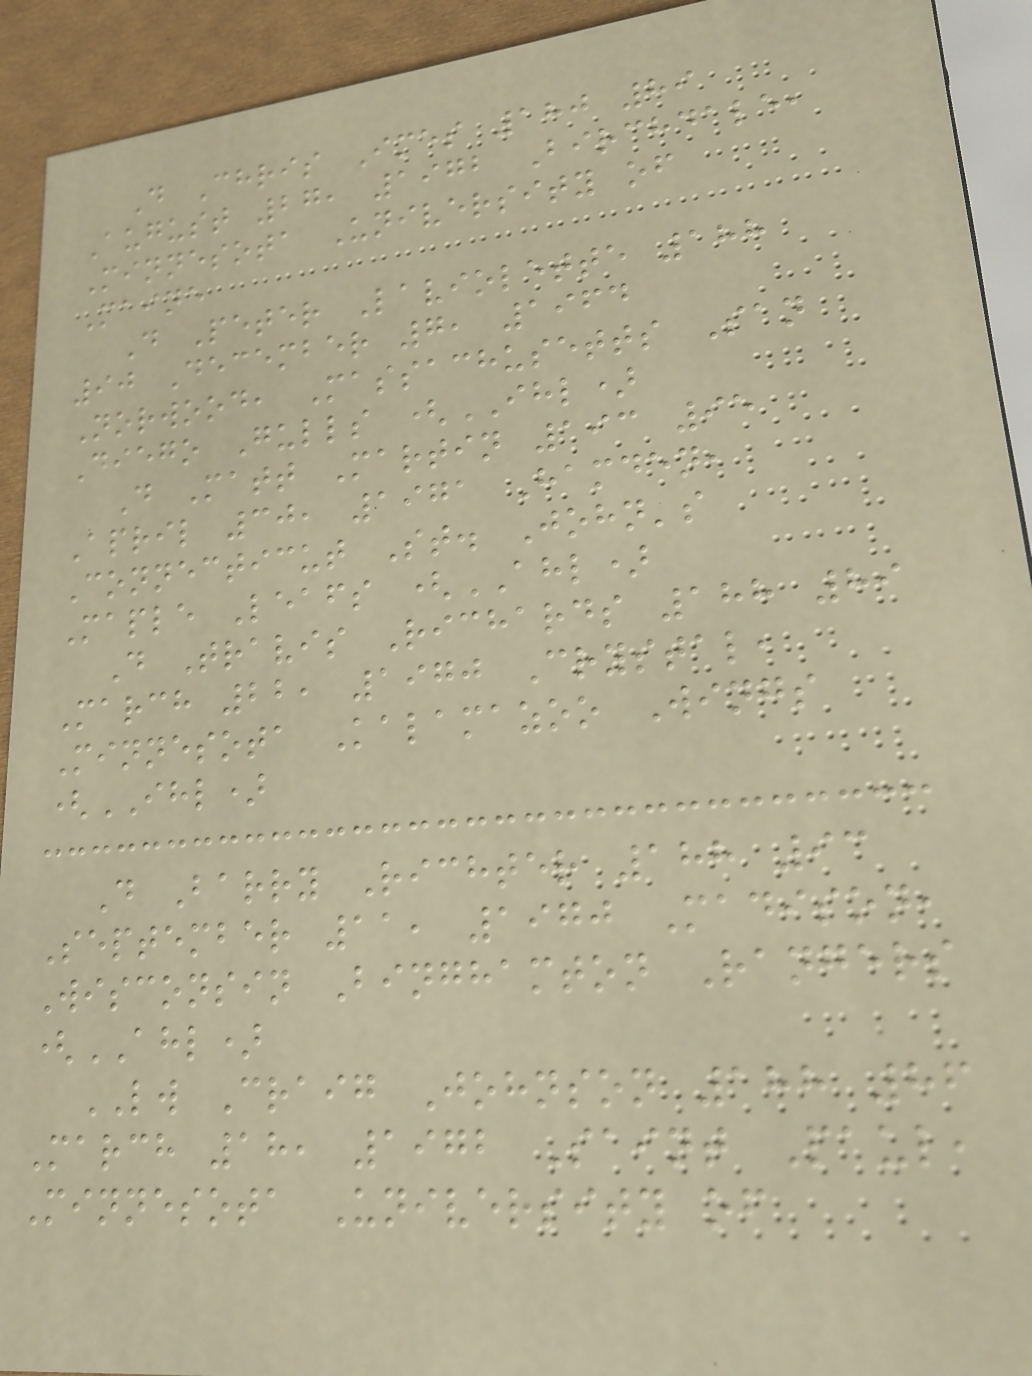D Chris Imes 180 89
August 27, 1972 Birchdale,
Minnesota University of
Maine
D Peter Laviolette 188
90 December 7, 1964
Norwood, Massachusetts San
Diego Gulls (IHL)
D Matt Martin 193 95
April 30, 1971 Hamden,
Connecticut St. John's
Maple Leafs (AHL)
D Travis Richards 188 89
March 22, 1970 Crystal,
Minnesota Kalamazoo Wings
(IHL)
D Barry Richter 188 93
September 11, 1970 Madison,
Wisconsin Binghamton Rangers
(AHL)
LW Craig Johnson 188 86
March 18, 1972 Saint Paul,
Minnesota University of
